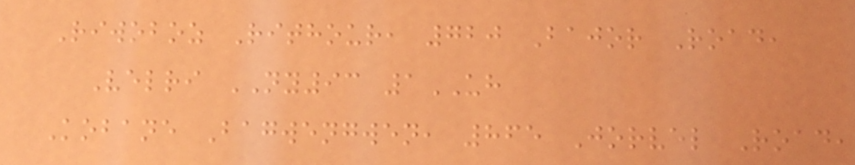Riwoboz Rithour, 720 Bajor Road,
Velri NY93 1UH
Kobane Bagwengwen, 865 Jorvel Road,
